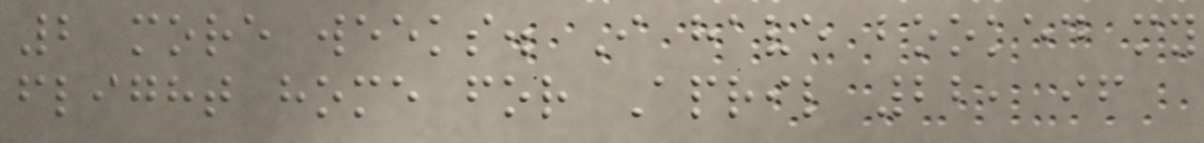2 more weeks. I have booked my
flight home for April 22, if
